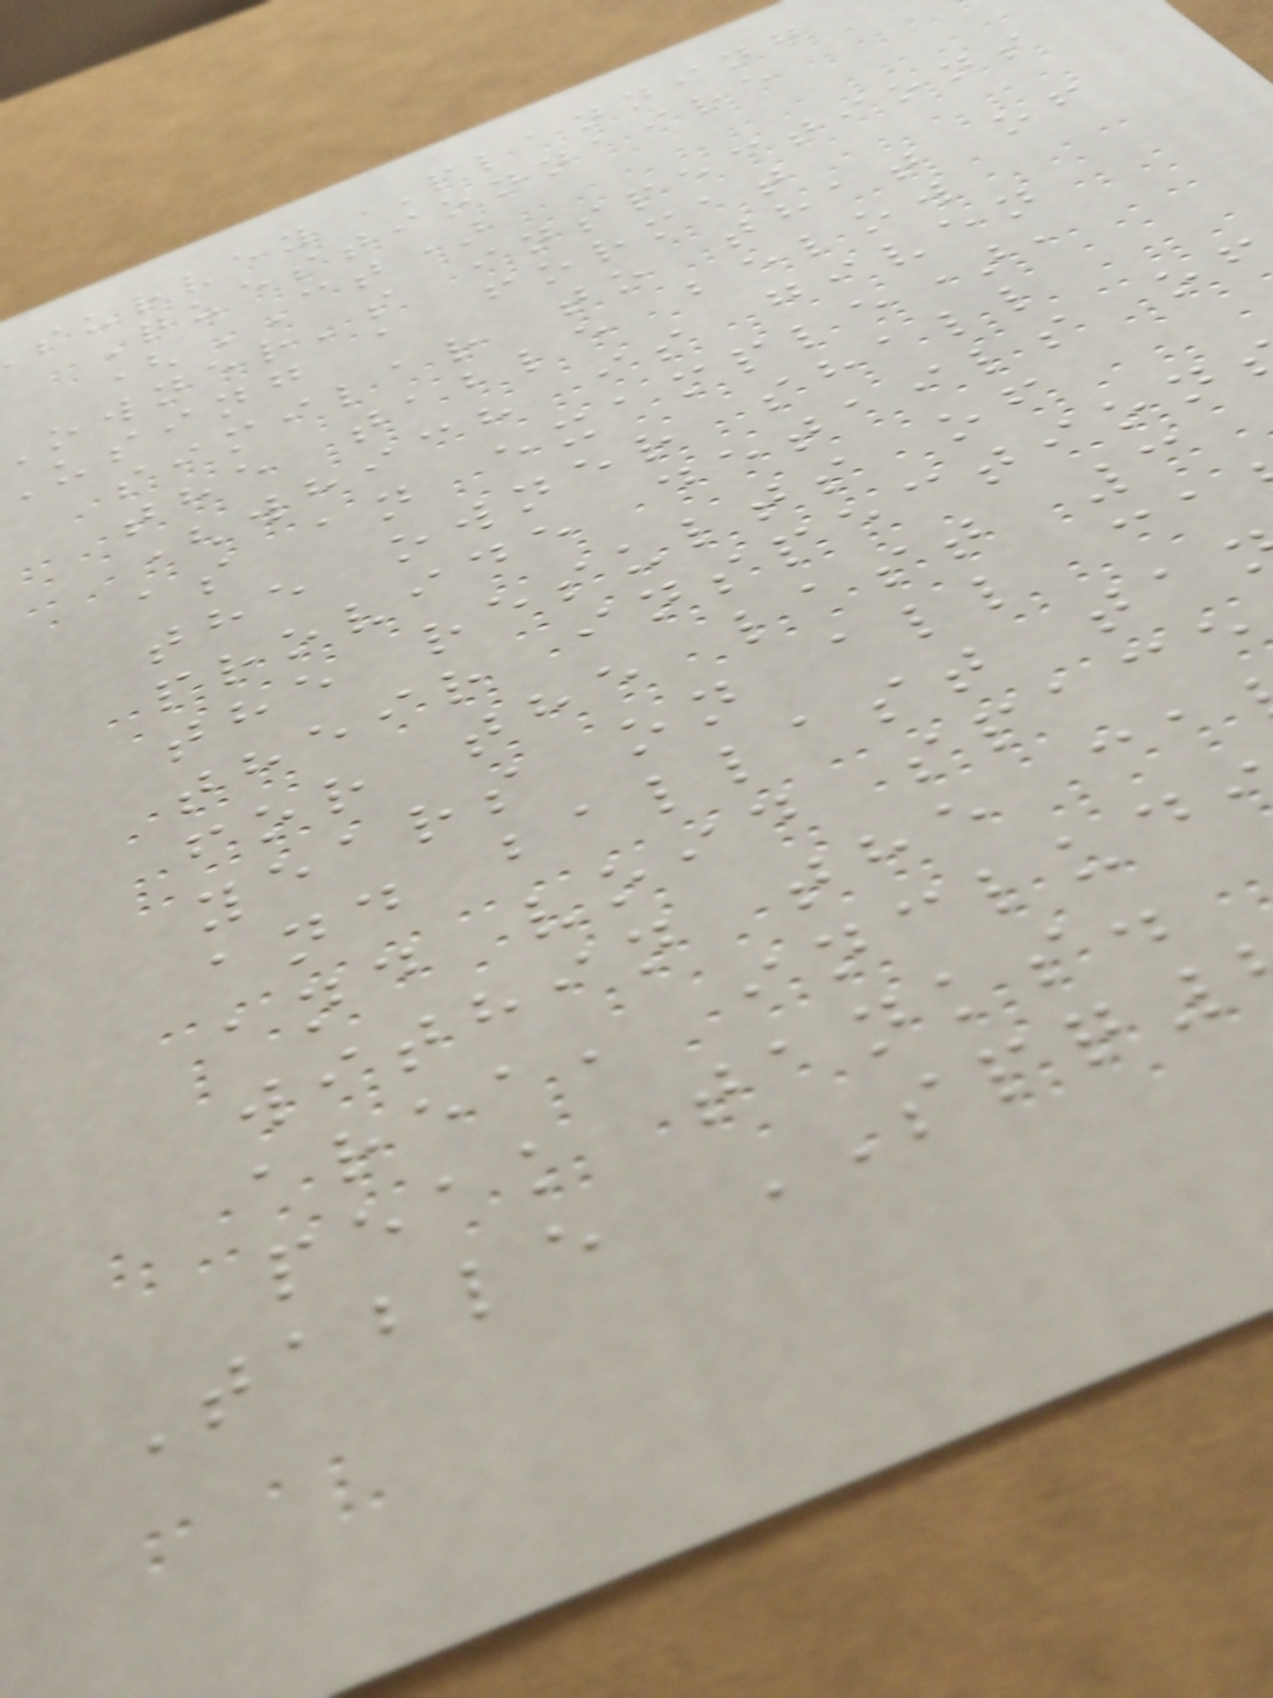survey Planning
Questionnaire
(CT)
owner's inspections
using a format
similar to that of
the table below
(which is given
as an example),
the owner shall
provide details of
the results of
their inspection
for the last 3
years on all ca
and ballast ta
and void space
within the ca
area, includ
peak tanks.
Table SPQ
